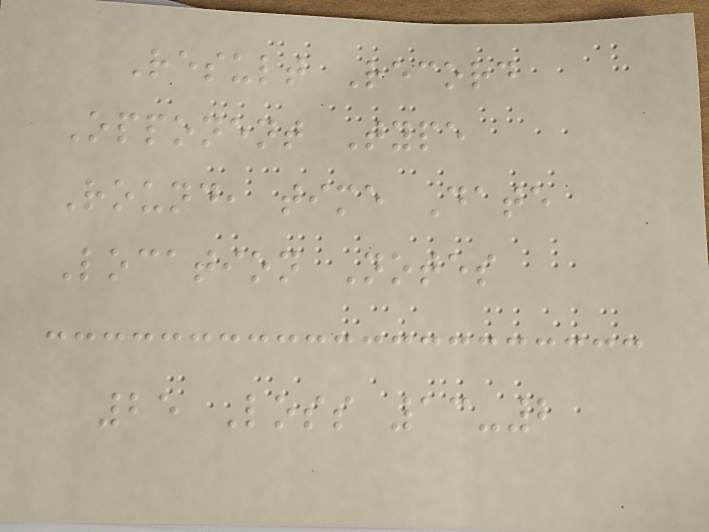Result Record
Opponent Type
Round, time Date
Location Notes
25 Loss 13-2
